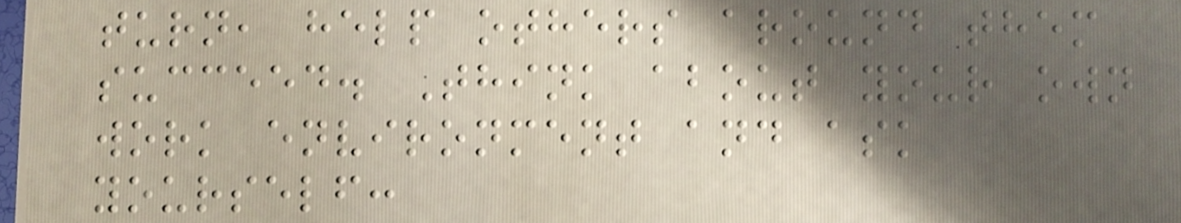turn, help others around them
succeed. Think about your own
work environment and ask
yourself:
